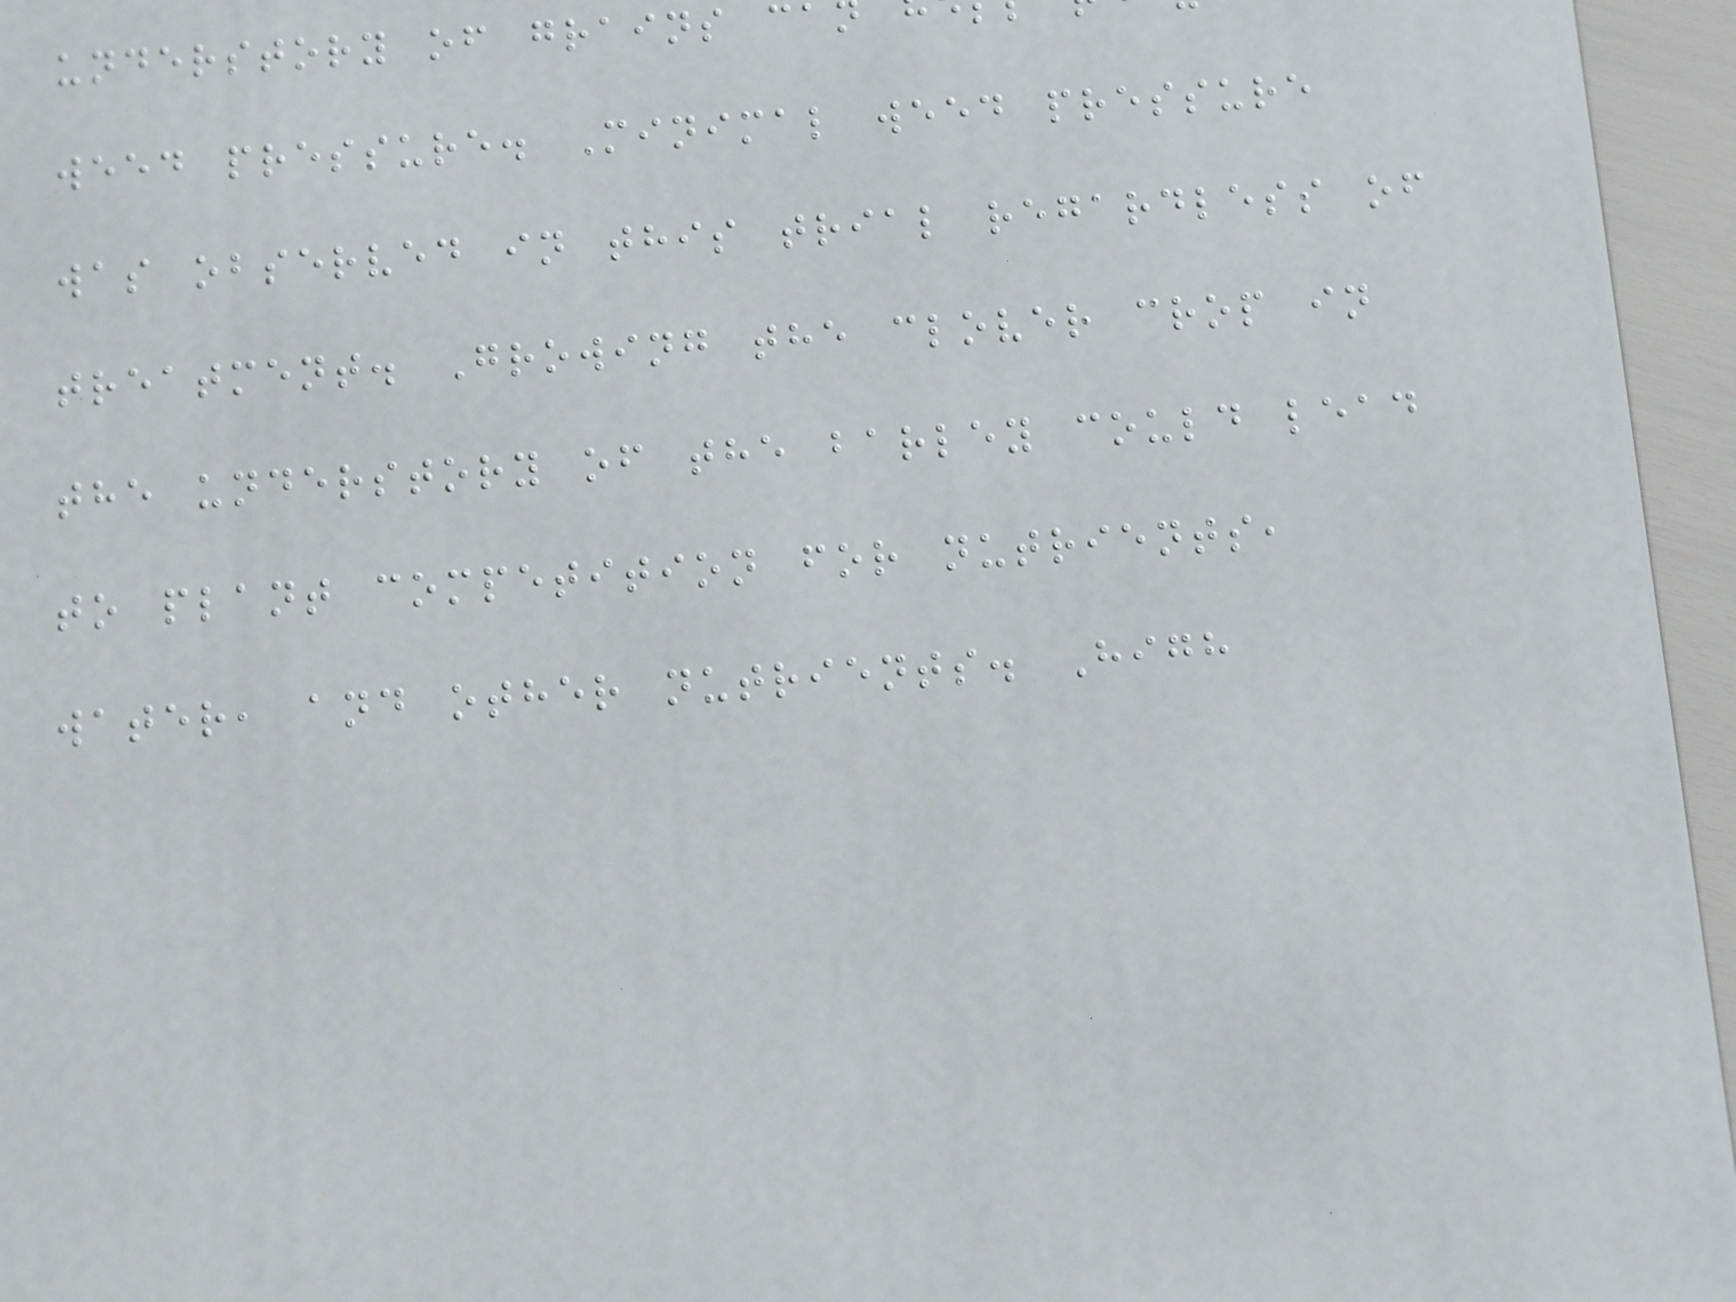understory of grains c
weed pressure. Minimal weed pressure
was observed in this trial regardless of
treatment. Growing the clover crop in
the understory of the barley could lead
to plant competition for nutrients,
water, and other nutrients. High
